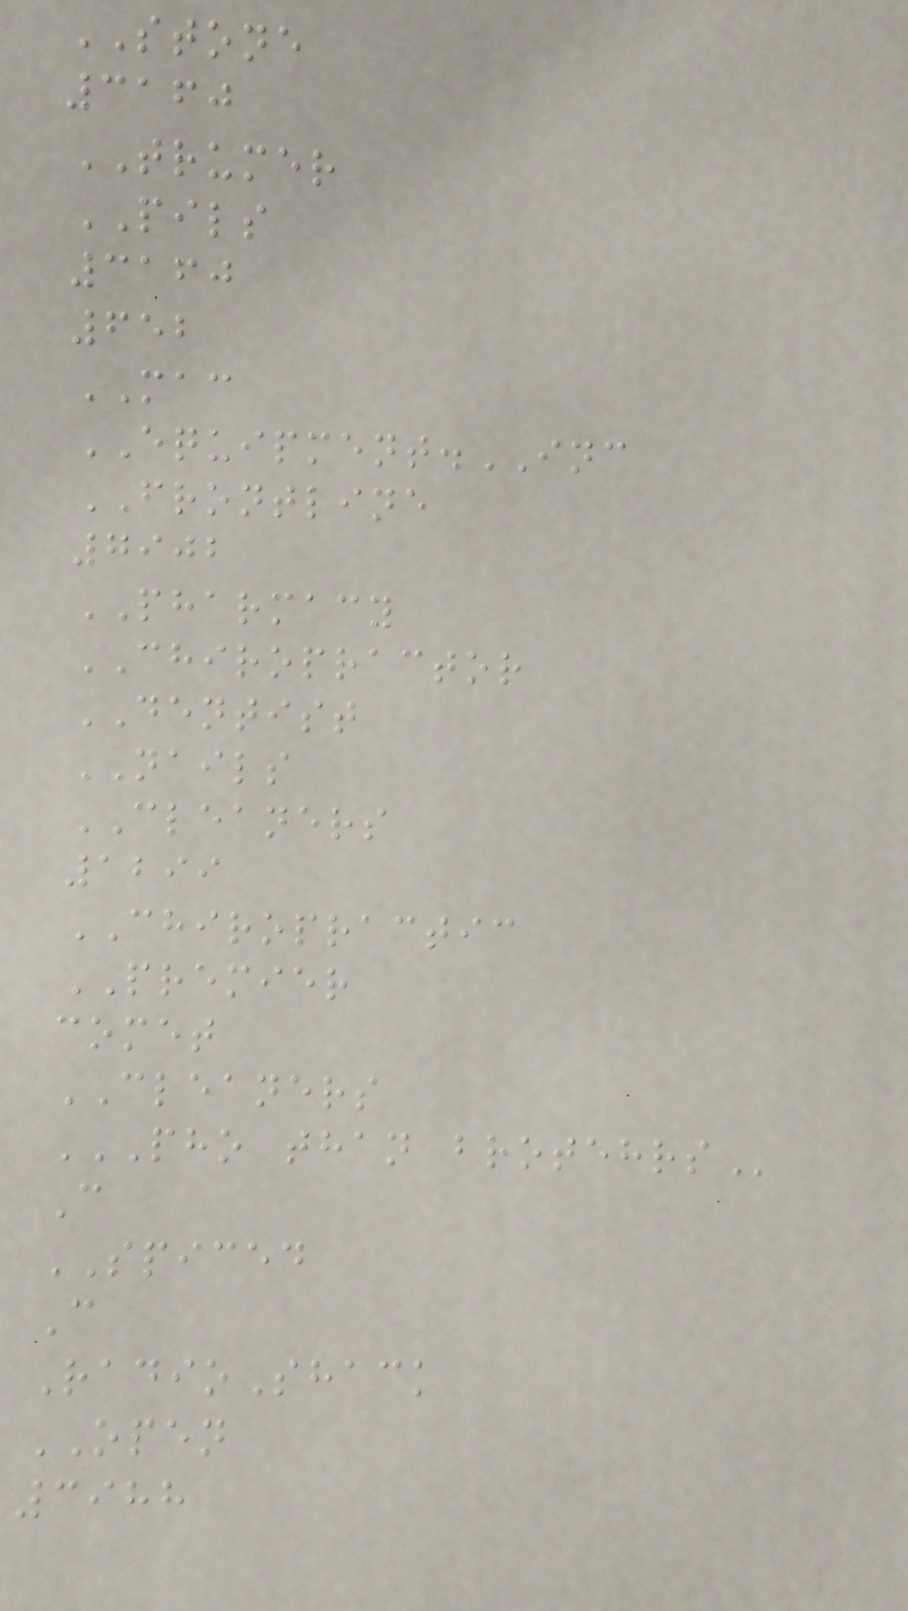STONE
3160
TRUMER
PILS
3160
652
MAC
EQUIPMENT.INC
FRONTLINE
7902
PHARMACY
CHIROPRACTOR
DENTIST
NAILS
CLEANERS
1299
CHIROPRACTIC
PREMIER
comet
CLEANERS
PHO THAN BROTEHRS
C
SPICED
C
RadioShack
OPEN
3988
